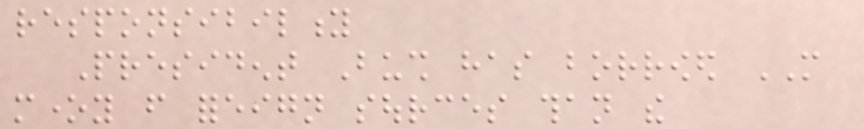responsibility
President Bush has borrowed MORE
money from foreign sources than the
